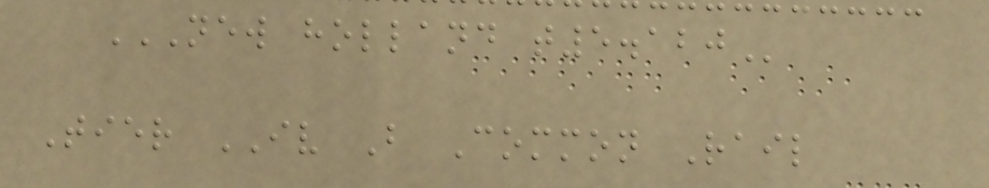NEW HOLLAND T5.120
Tier IV B Common Rail
